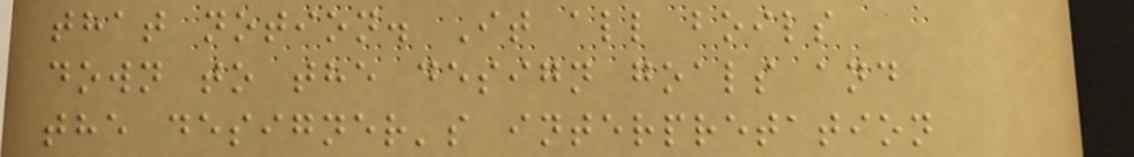that notion. It all boils
down to the design goals and
the designer's interpretation
